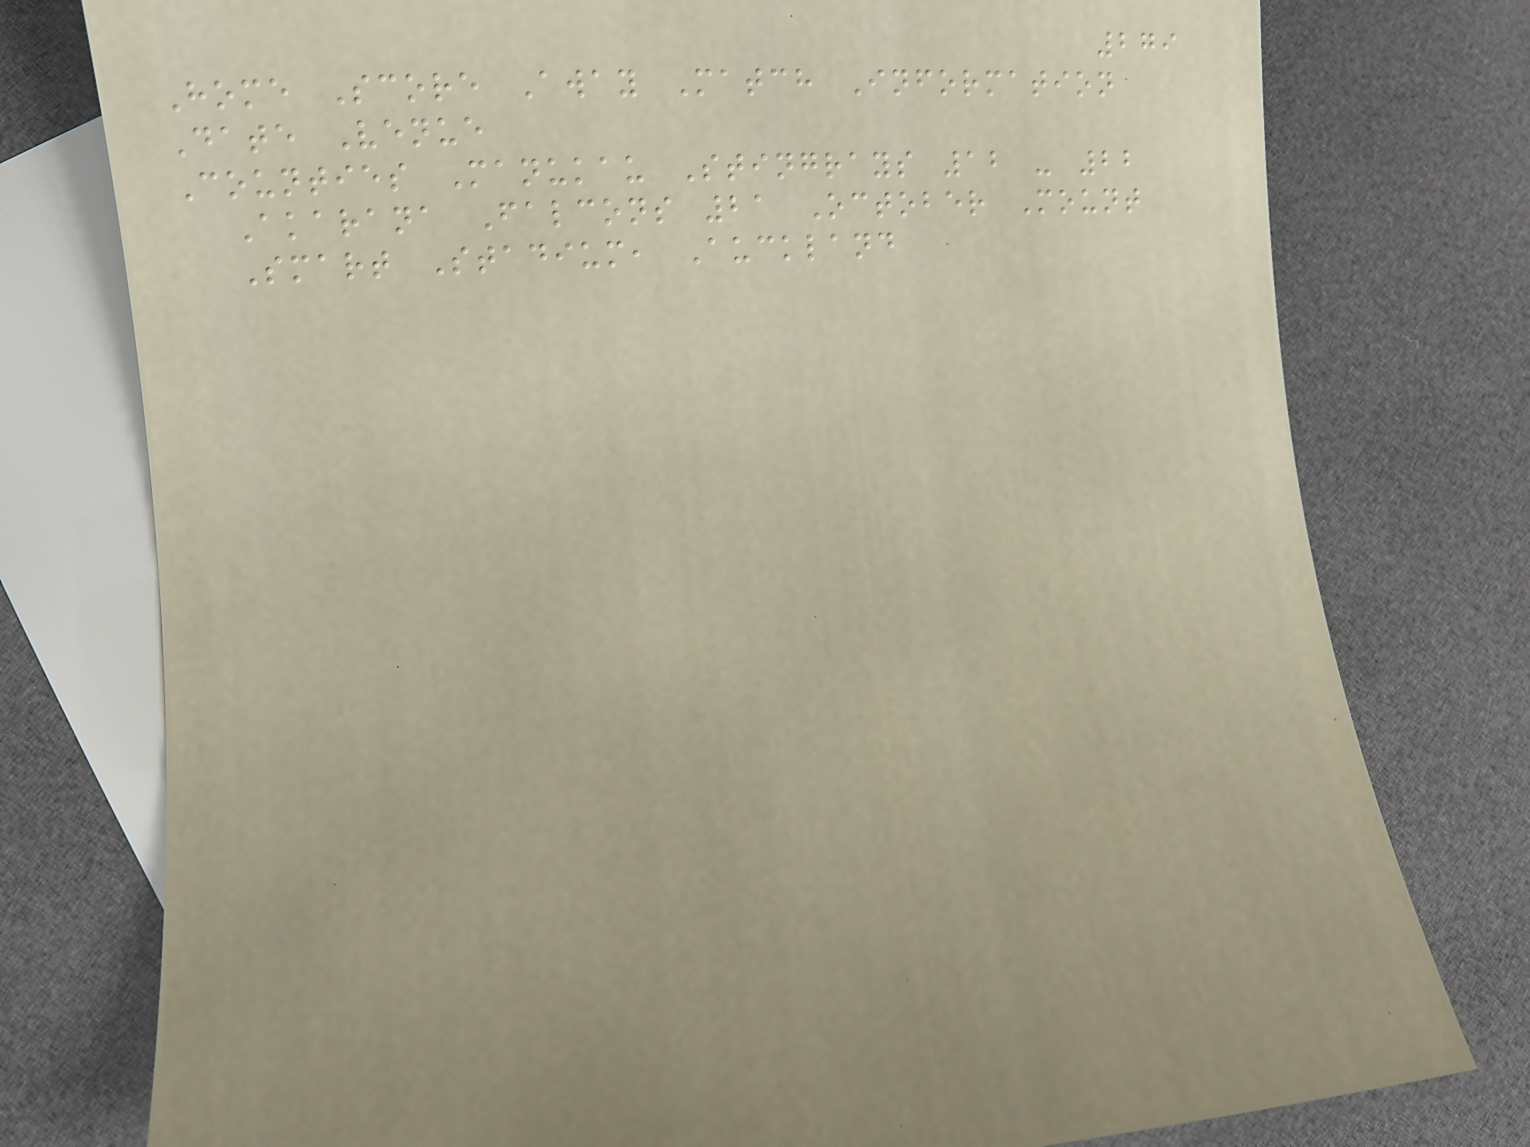279
Home Score Away Match Information
Date Venue
Counties Manukau Stingrays 12 - 22
Akarana Falcons 21 October Mount
Smart Stadium, Auckland
